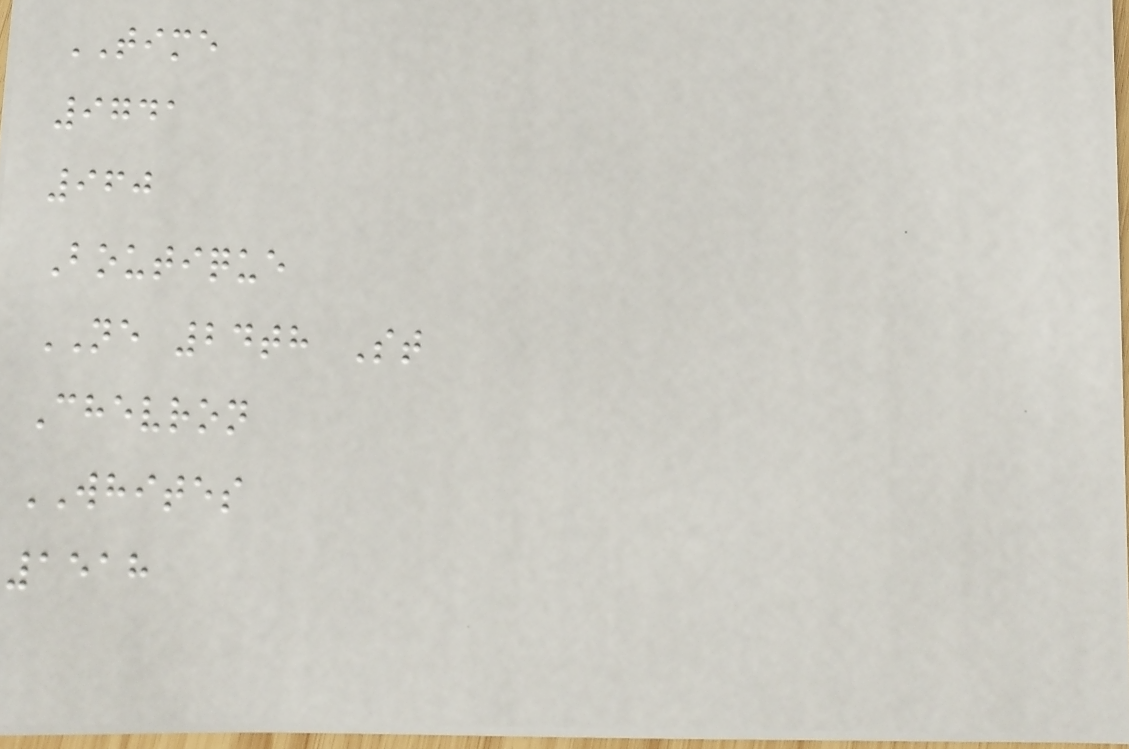TIME
9741
960
Boutique
NE 24th St
Chevron
WHITES
1518
